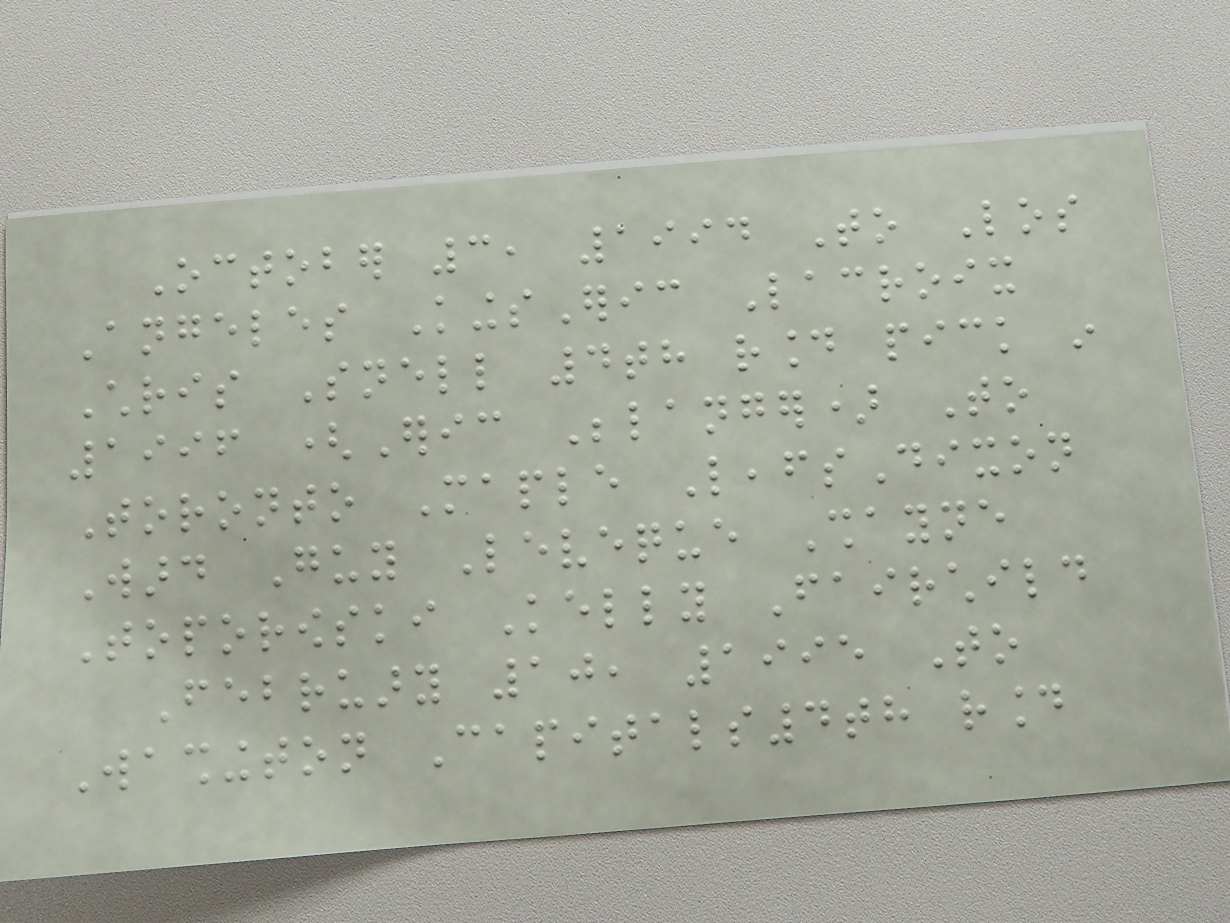October 3, 1994 To Los
Angeles KingsEric Lacroix
Chris Snell 4th round pick in
1996 (Eric Belanger) To
Toronto Maple LeafsDixon
Ward Guy Leveque Shayne
Toporowski Kelly Fairchild
February 10, 1995 To
Washington Capitals4th round
